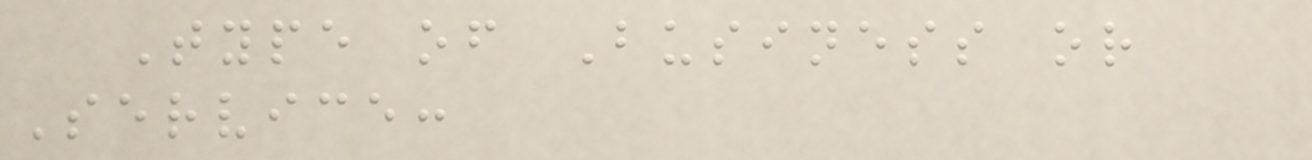Type of Business or
Service:
